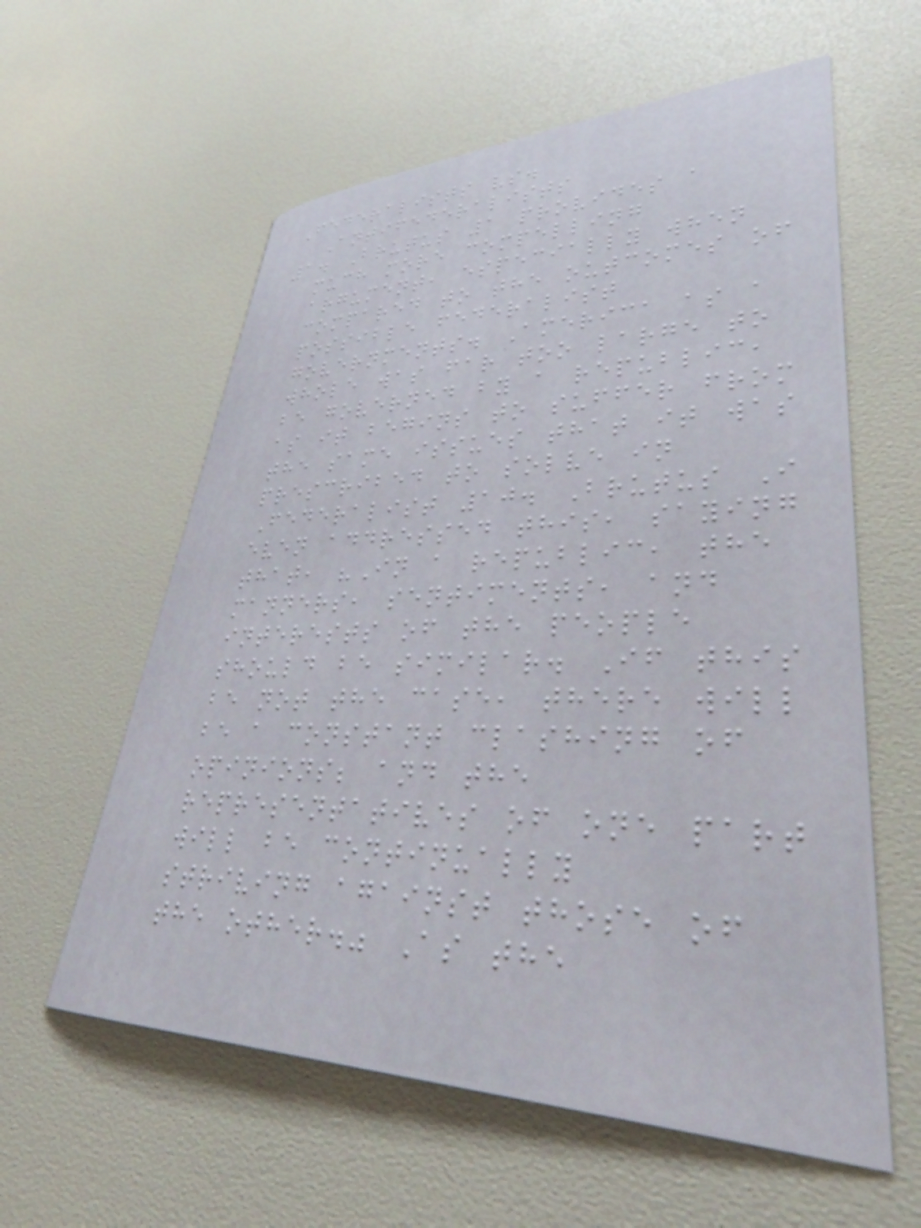Federalists vs.
Antifederalists
1. Brutus 1 provides a
much more compelling
argument, especially when
compared to the outcomes of
possible federalist
governments. America as a
whole was far too large to
be governed by a republic,
as it begins to suffer from
the same issues that it was
prescribed to solve in
Federalist 10. Brutus I
even addressed this, saying
that, "In a republic, the
manners, sentiments, and
interests of the people
should be similar. If this
be not the case, there will
be a constant clashing of
opinions; and the
representatives of one part
will be continually
striving against those of
the other." As the
